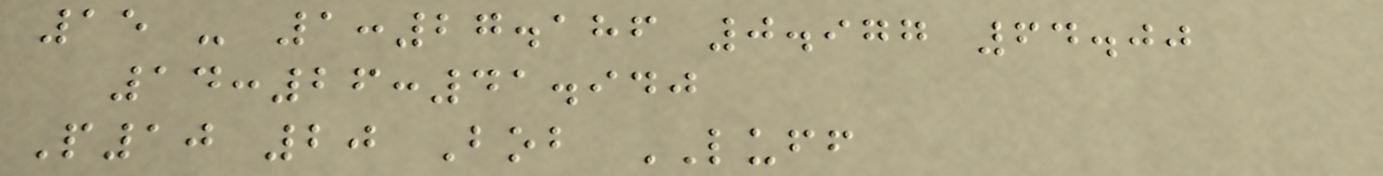15 - 1:27.186 0.977 64.00
14:26:41.940
P10 20 Bob LUFF
